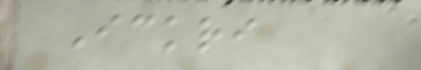Ickri
